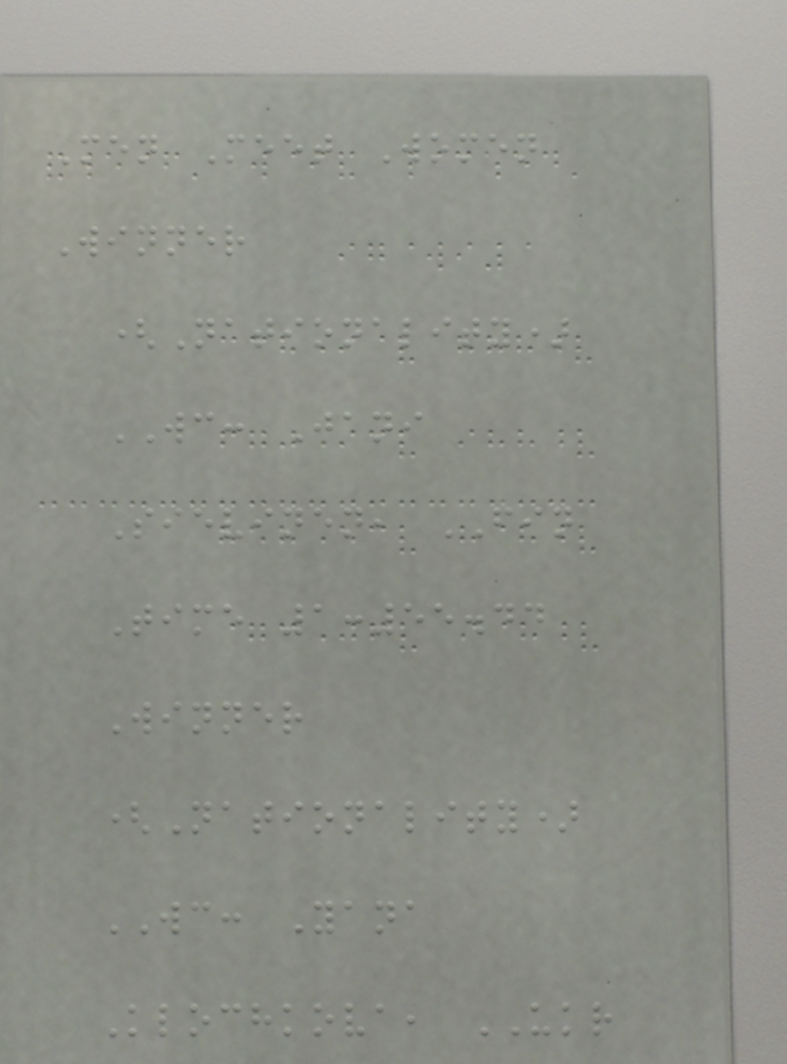Men Meet Women
Winner
(Nationality)
WC: Jani
Sievinen, FIN
Time 1:55.44
Winner
(Nationality)
WC: Yana
Klochkova, UKR
